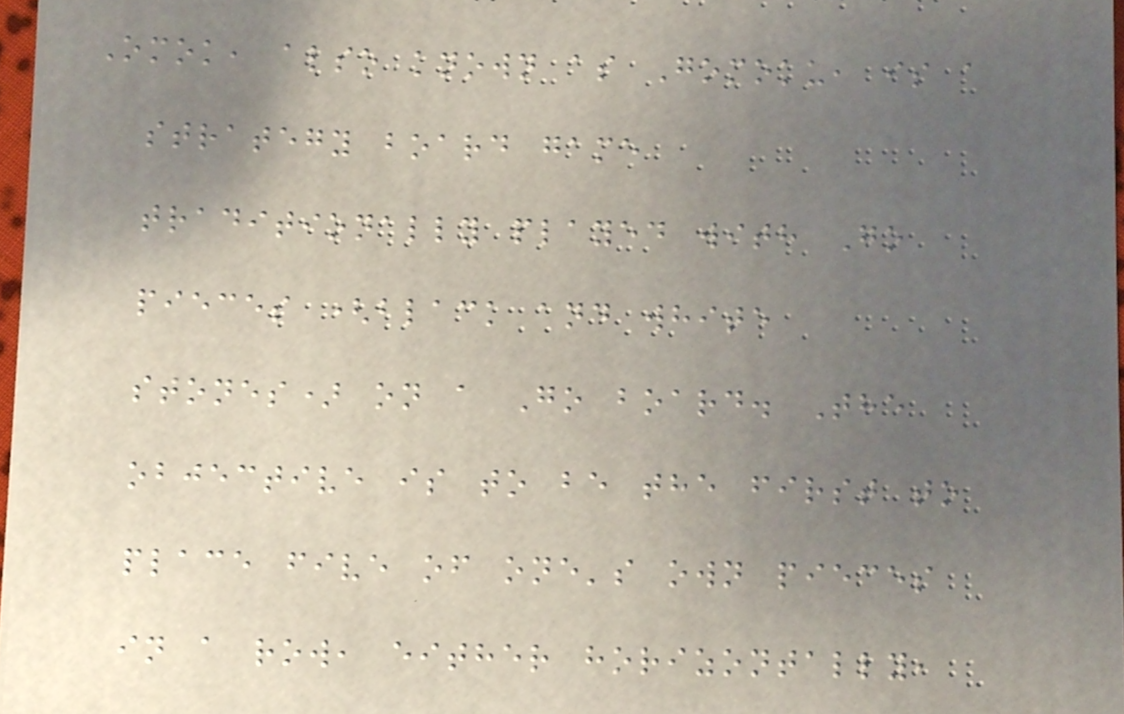Omok, also known as Gomoku, is a
strategy board game
traditionally played with Go
pieces (black and white
stones) on a Go board. The
objective is to be the first to
place five of one's own pieces
in a row, either horizontally,
